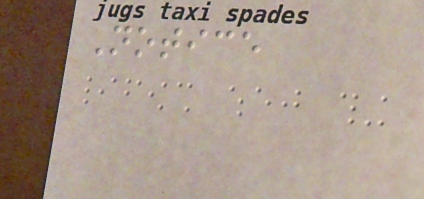Notice
